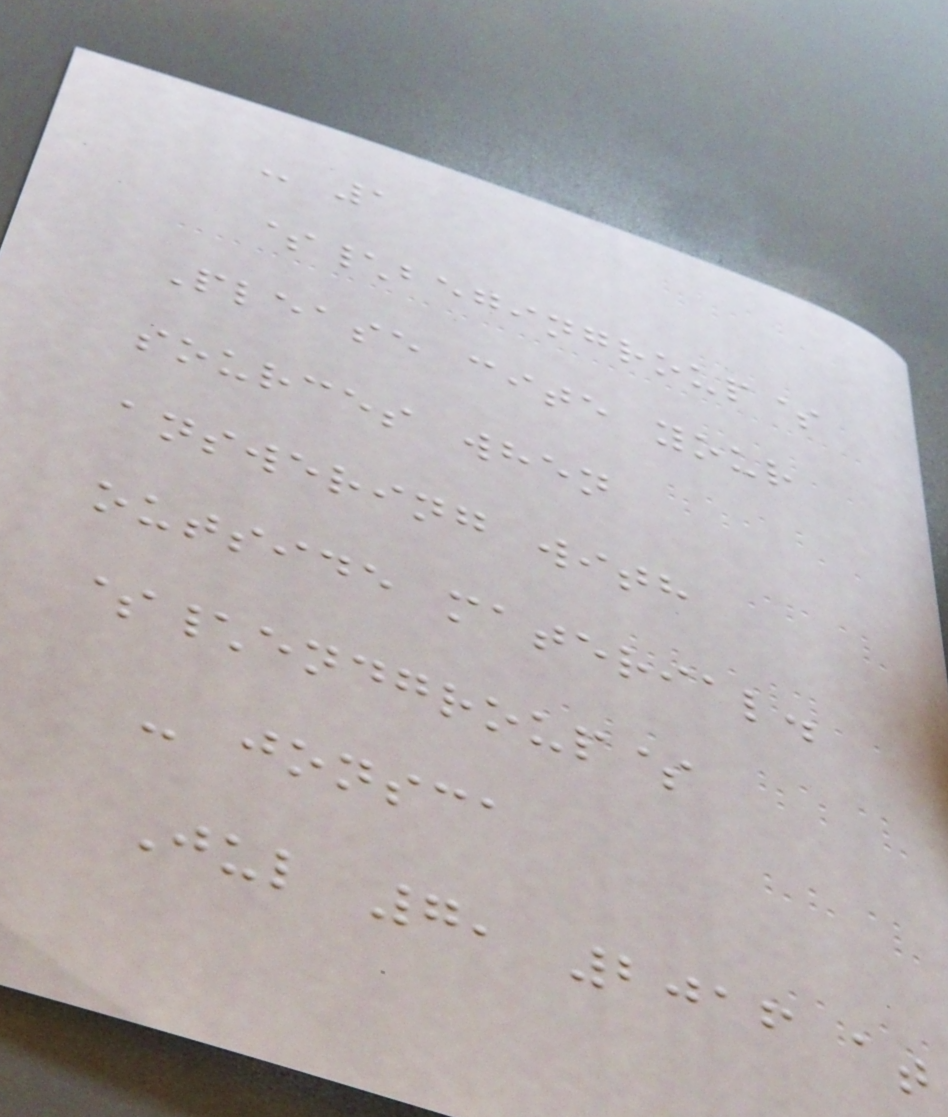- 1
$\begingroup$
Please cite your
sources when
answering with
outside material.
$\endgroup$
- jonsca
Jul 7, 2016 at
